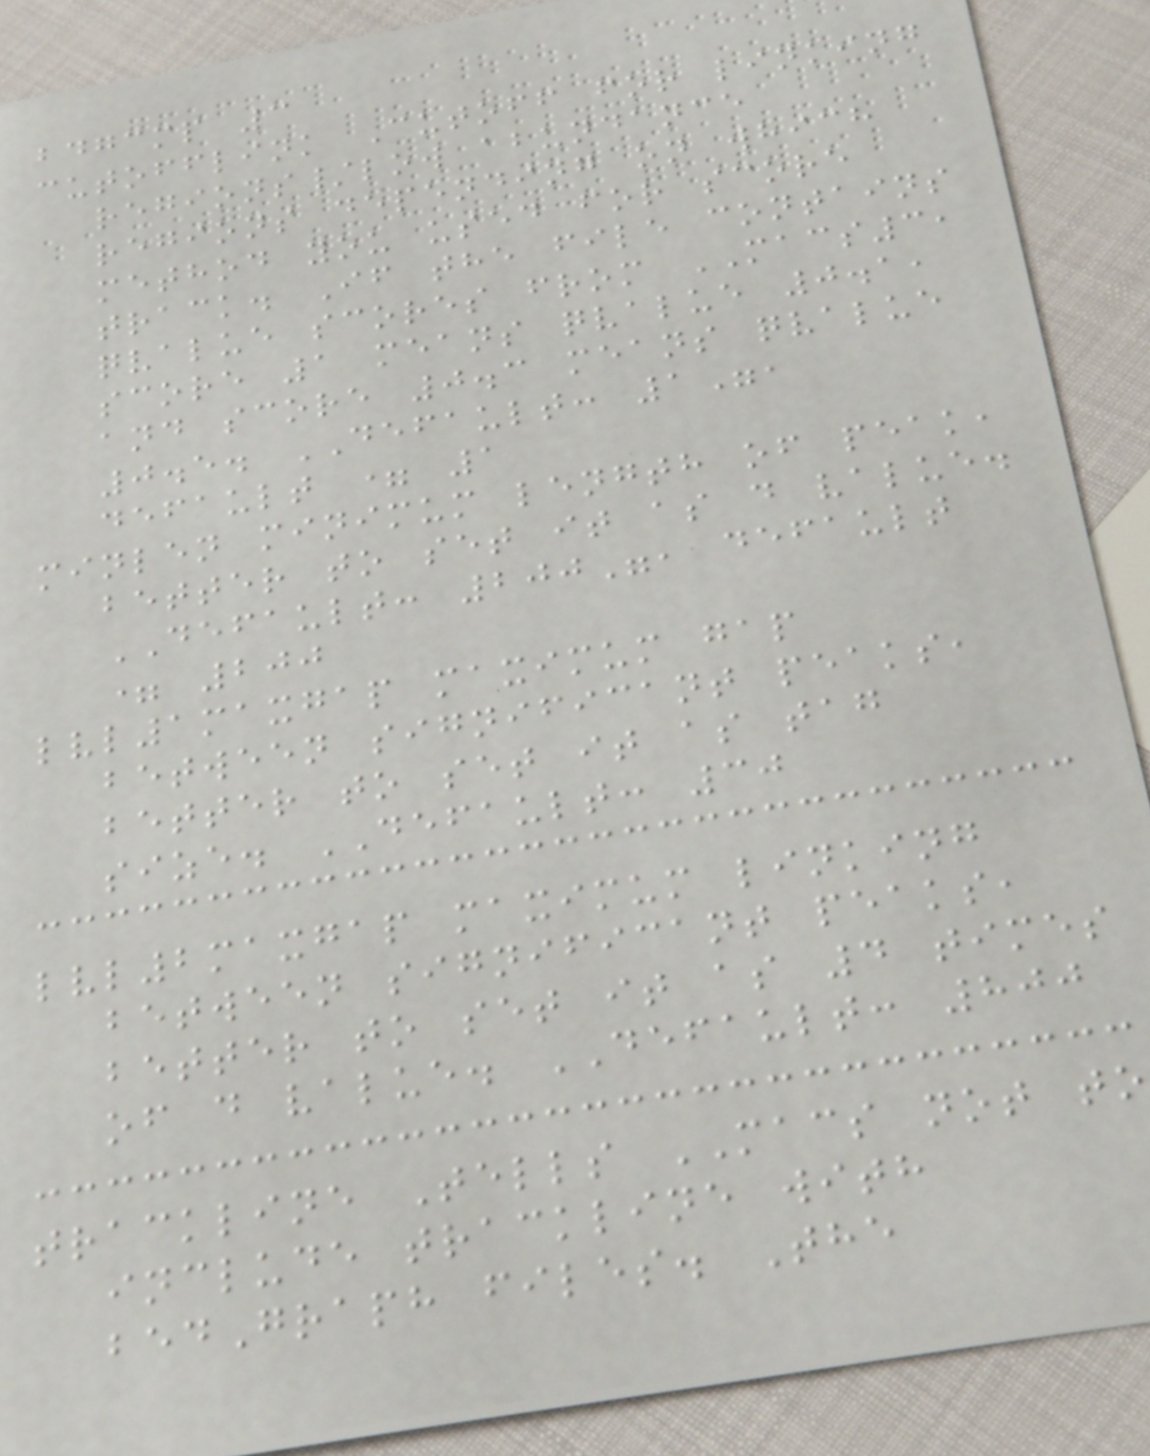bdgcmp 3
cutofflink Cutoff for linking
regions/low abundance
regions depending on which
method you used for score
track. If the file contains
qvalue scores from MACS3,
score 1 means qvalue 0.1,
and score 0.3 means qvalue
0.5. DEFAULT: 1",
default = 1
minlen minimum length of peak,
better to set it as d value.
DEFAULT: 200", default
= 200
lvl1maxgap maximum gap
between significant peaks,
better to set it as tag
size. DEFAULT: 30
lvl2maxgap maximum linking
between significant peaks,
better to set it as 4 times
of d value. DEFAULT: 800
trackline Tells MACS not to
include trackline with
bedGraph files. The
